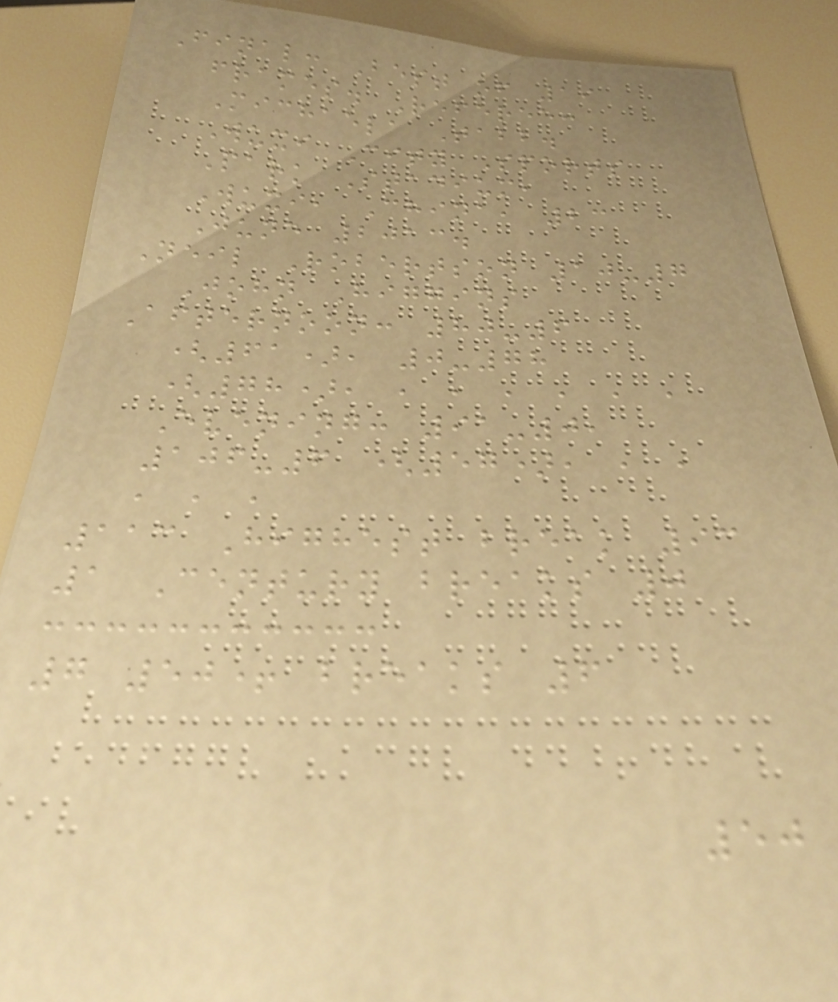Final: Best of 19
frames. Referee:
Michaela Tabb.
Wuxi City Sports
Park Stadium,
Wuxi, China, 23
June 2013.
Neil Robertson 10-7
John Higgins
Afternoon: 80-6
(61), 0-78
(78), , , , , , ,
Evening: 91-0,
106-6 (57), , ,
, , ,
113 Highest break 93
1 Century breaks 0
7 50+ breaks 6
50
